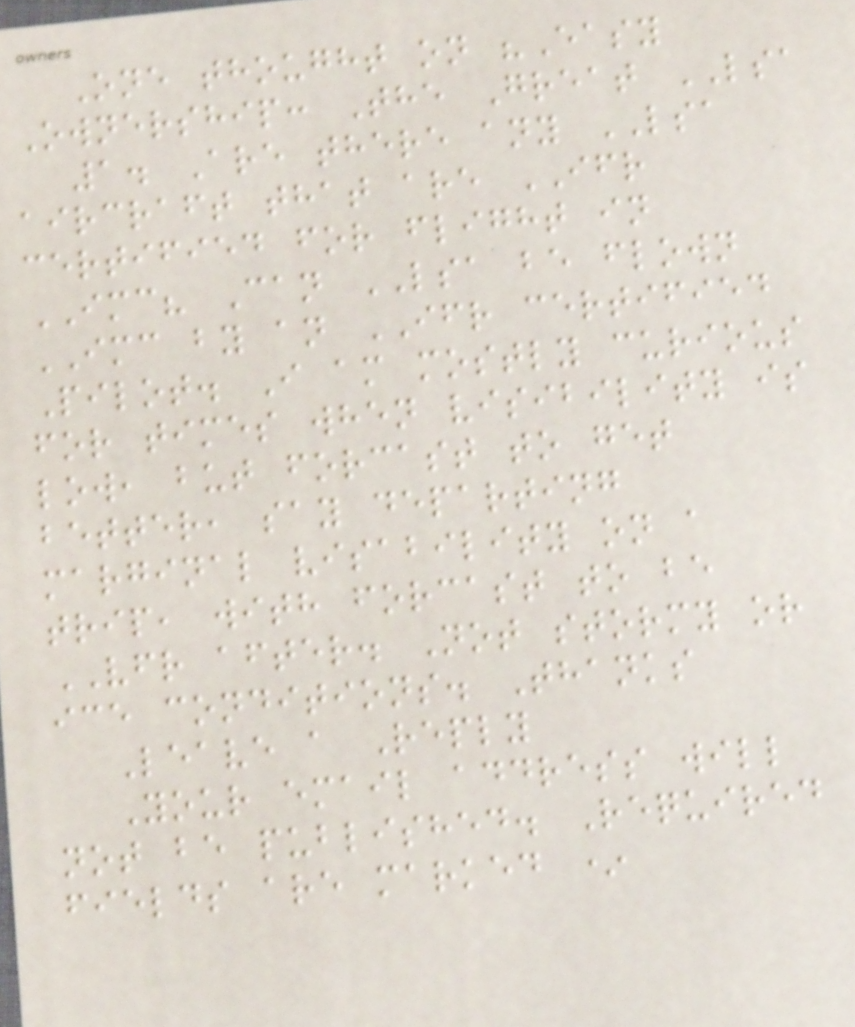One thought on "Easy
Ownership: The Great LSA
1. Are there any LSA
aircraft that are IFR
certified for flight in
IMC? Can LSA be flown
IMC by an IFR certified
Pilot. I am mostly curious
for times when visibility is
low, but forcast to get
better, say departing
marginal visability on a
trip, with forcast to be
VFR after. Not stormy or
ice conditions. Thanks
Leave a Reply
Your email address will
not be published. Required
fields are marked *
